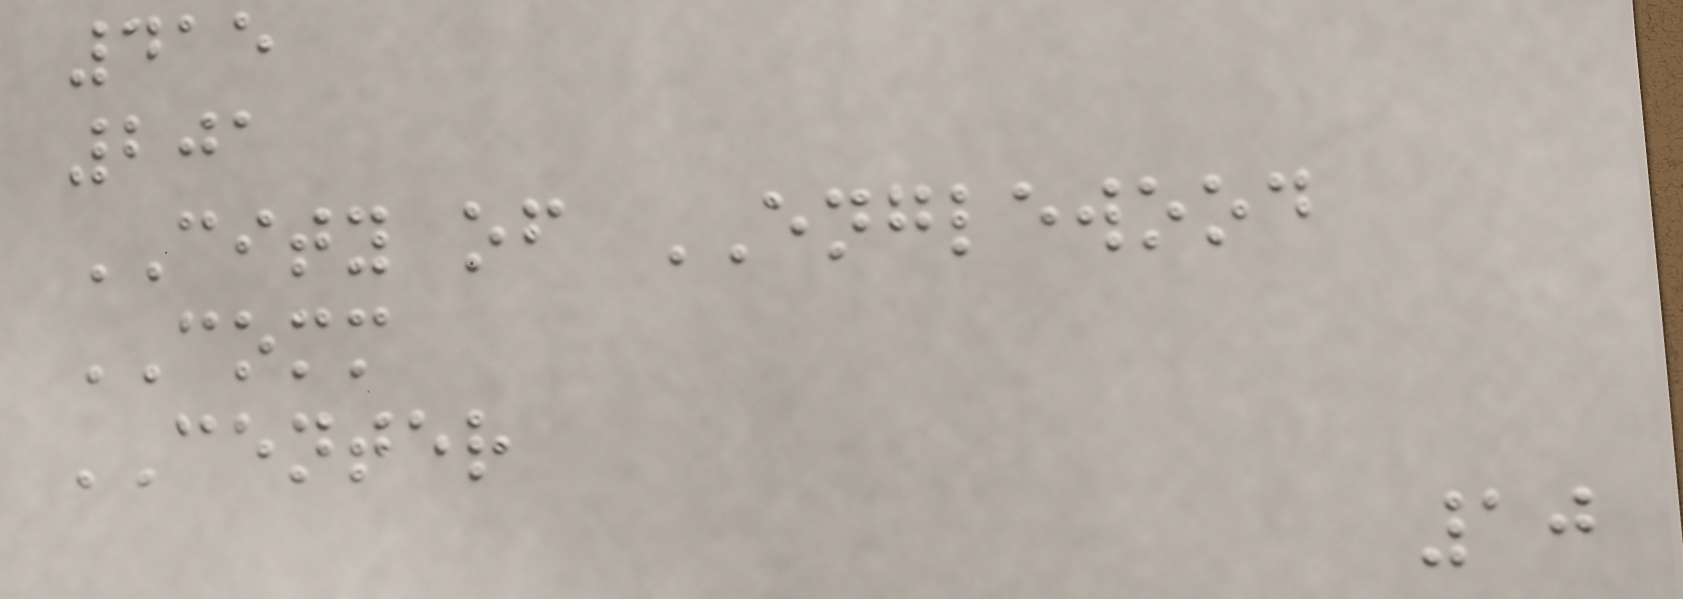415
201
CITY of ENGLEWOOD
COMM
CENTER
10
